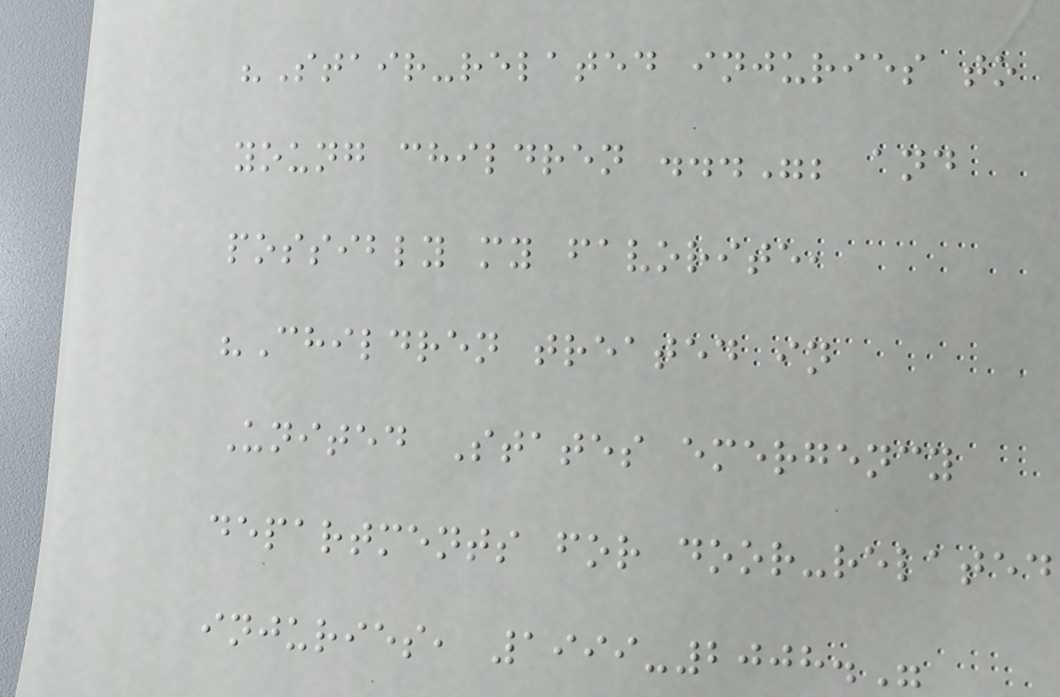"Stair-related injuries to
young children ..."; and
possibly my favorite,
"Children treated in
United States emergency
departments for door-related
injuries, 1999-2008."
